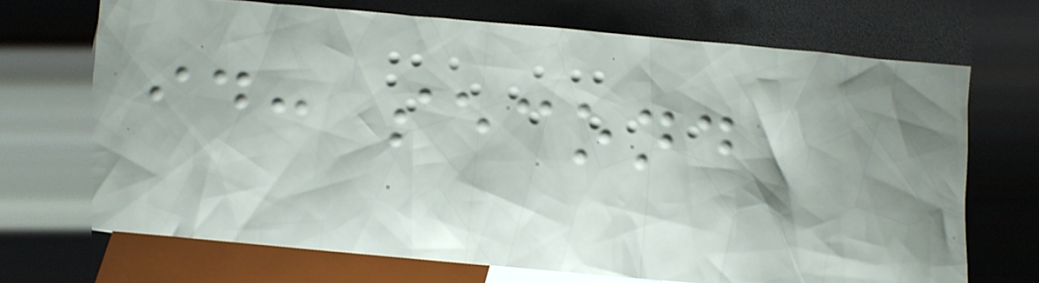id: second
